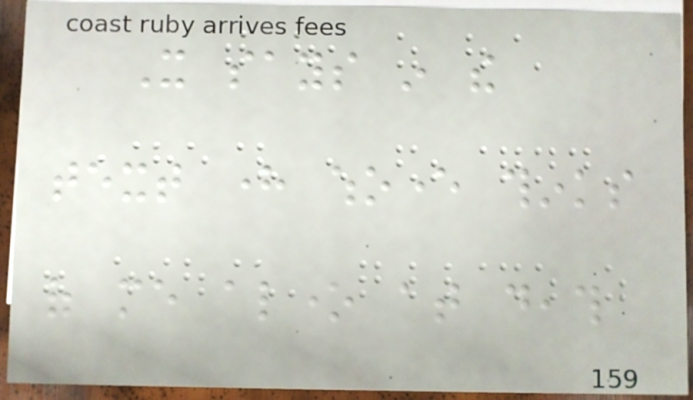It says in the
text here whoever thinks
of me alone at death
